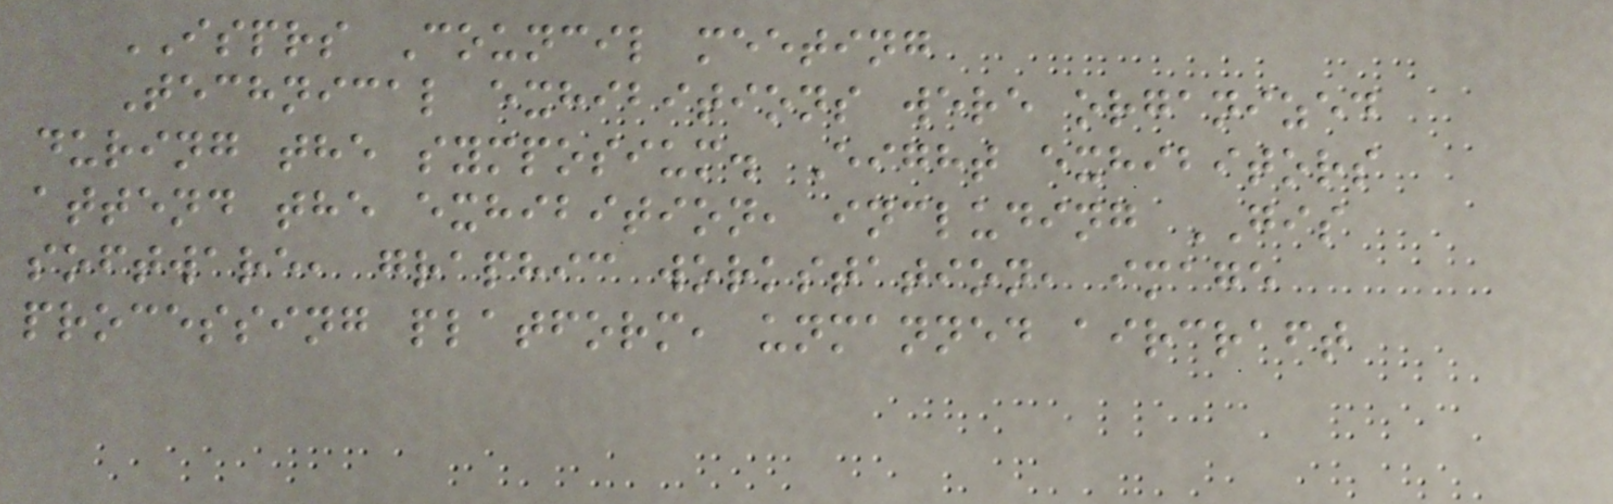ISPRS Council meeting
Technical exhibitions were organized
during the symposium. Eight exhibitors
attend the exhibition, including GIS
software, graphic workstation, image
processing platform, unmanned aircraft
